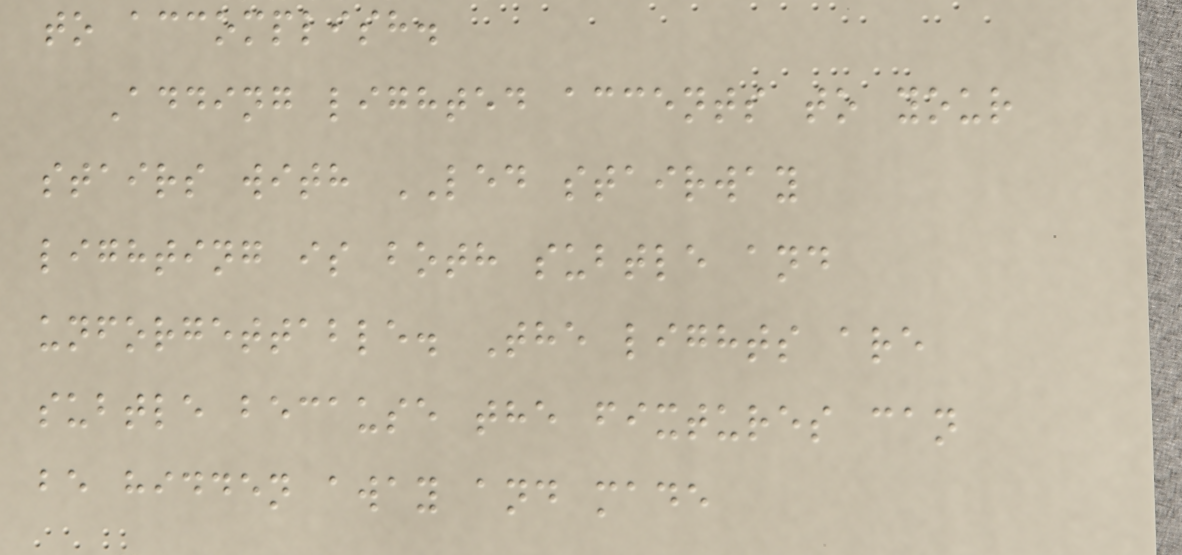to accomplish.
Adding lighted accents to your
stairs with LED stairway
lighting is both subtle and
unforgettable. The lights are
subtle because the fixtures can
be hidden away and made
